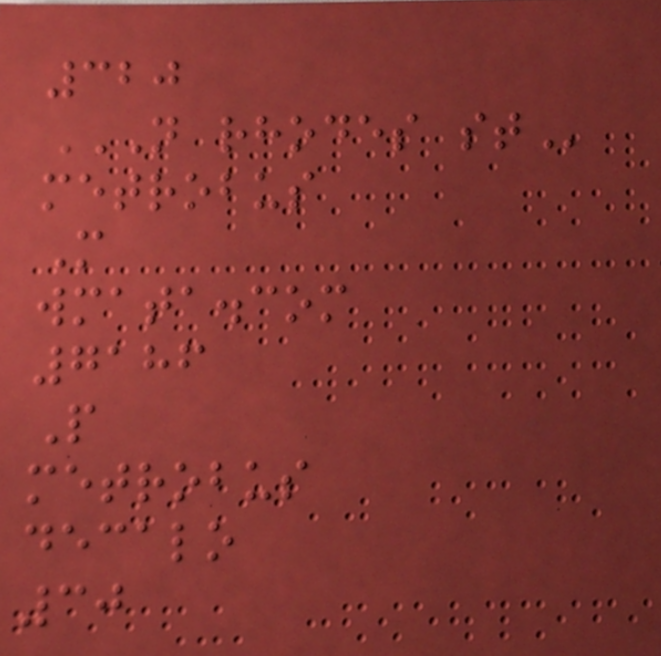320
N RHODES ST
metrobus
M
wmata.com
7186
P
metrobus
decalo
30
